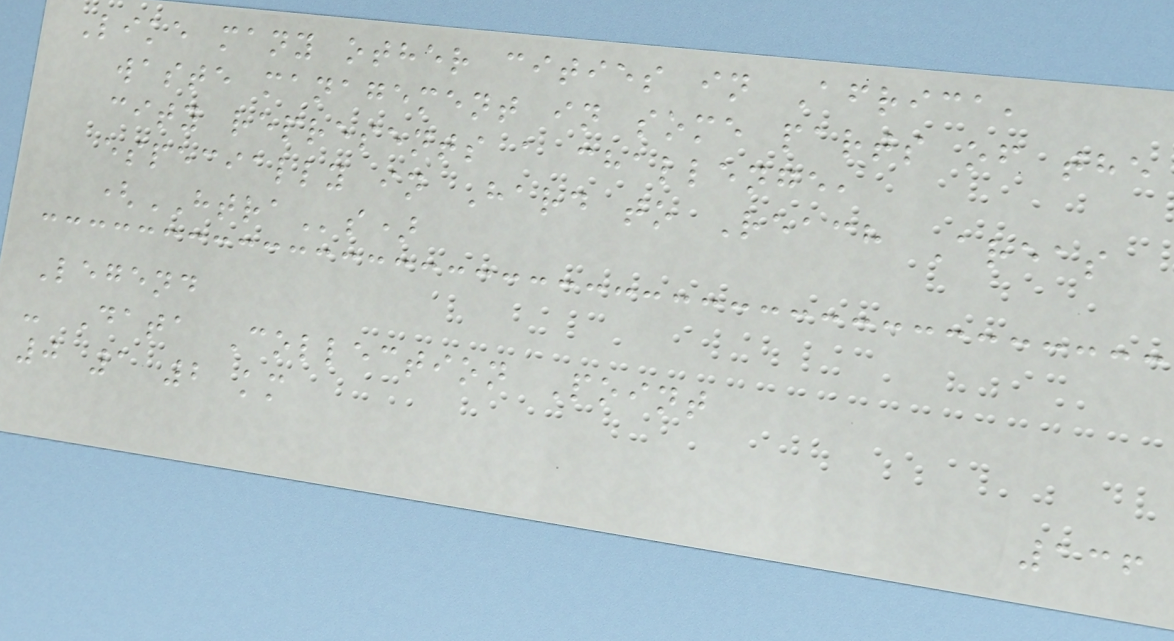Like many other cities in Africa,
waste management in some parts of the
city represents a challenge,
especially in Hard to Reach Areas
(HTRAs)
Legend
- Data Collection Point
0 1 2 km
136
